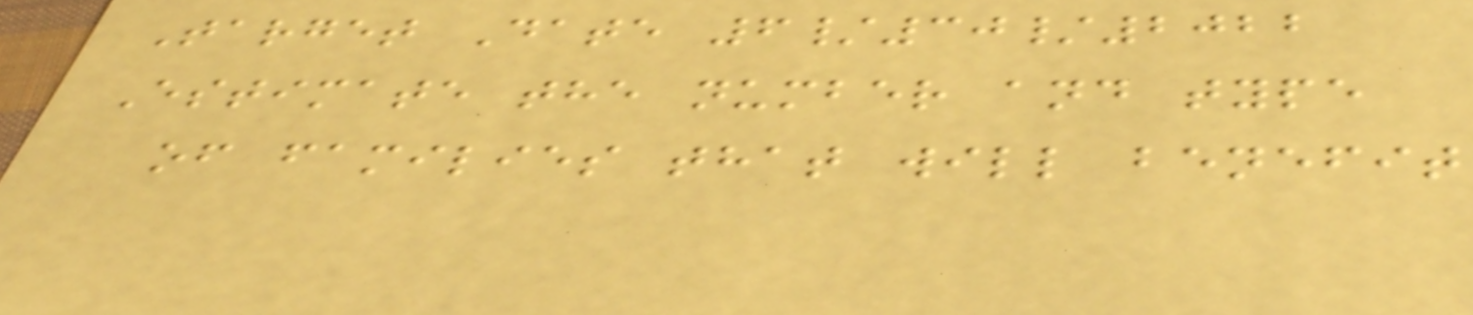Target Date 6/30/2022
Estimate the number and type
of families that will benefit
